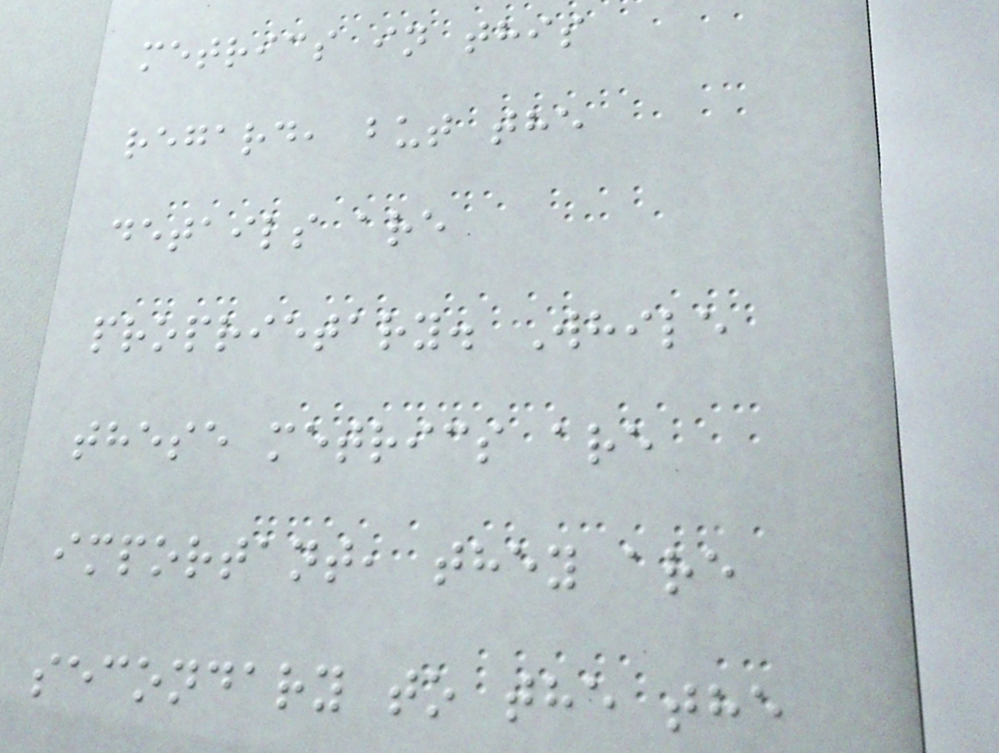metrics in this
regard, but the
details are
proprietary. While
these metrics are
important, they are
secondary to the the
